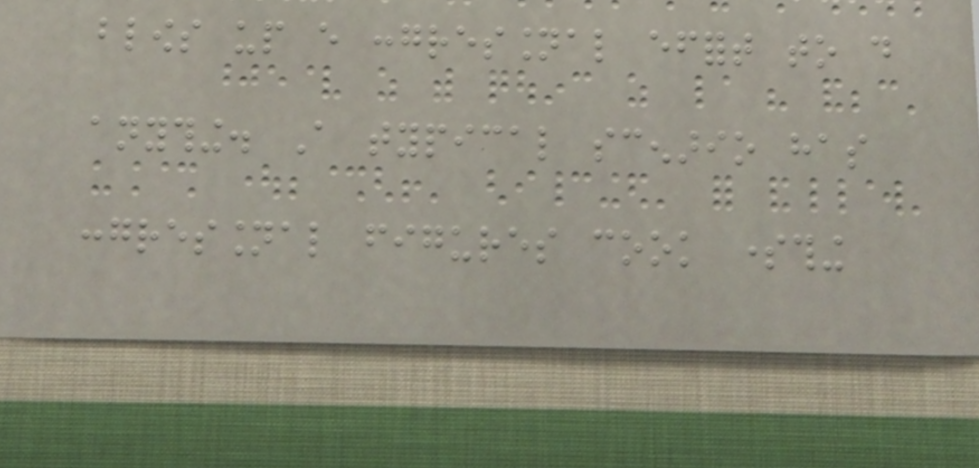blows up every congressional effort to do
anything. A typical scenario has
congressional figures cook something
